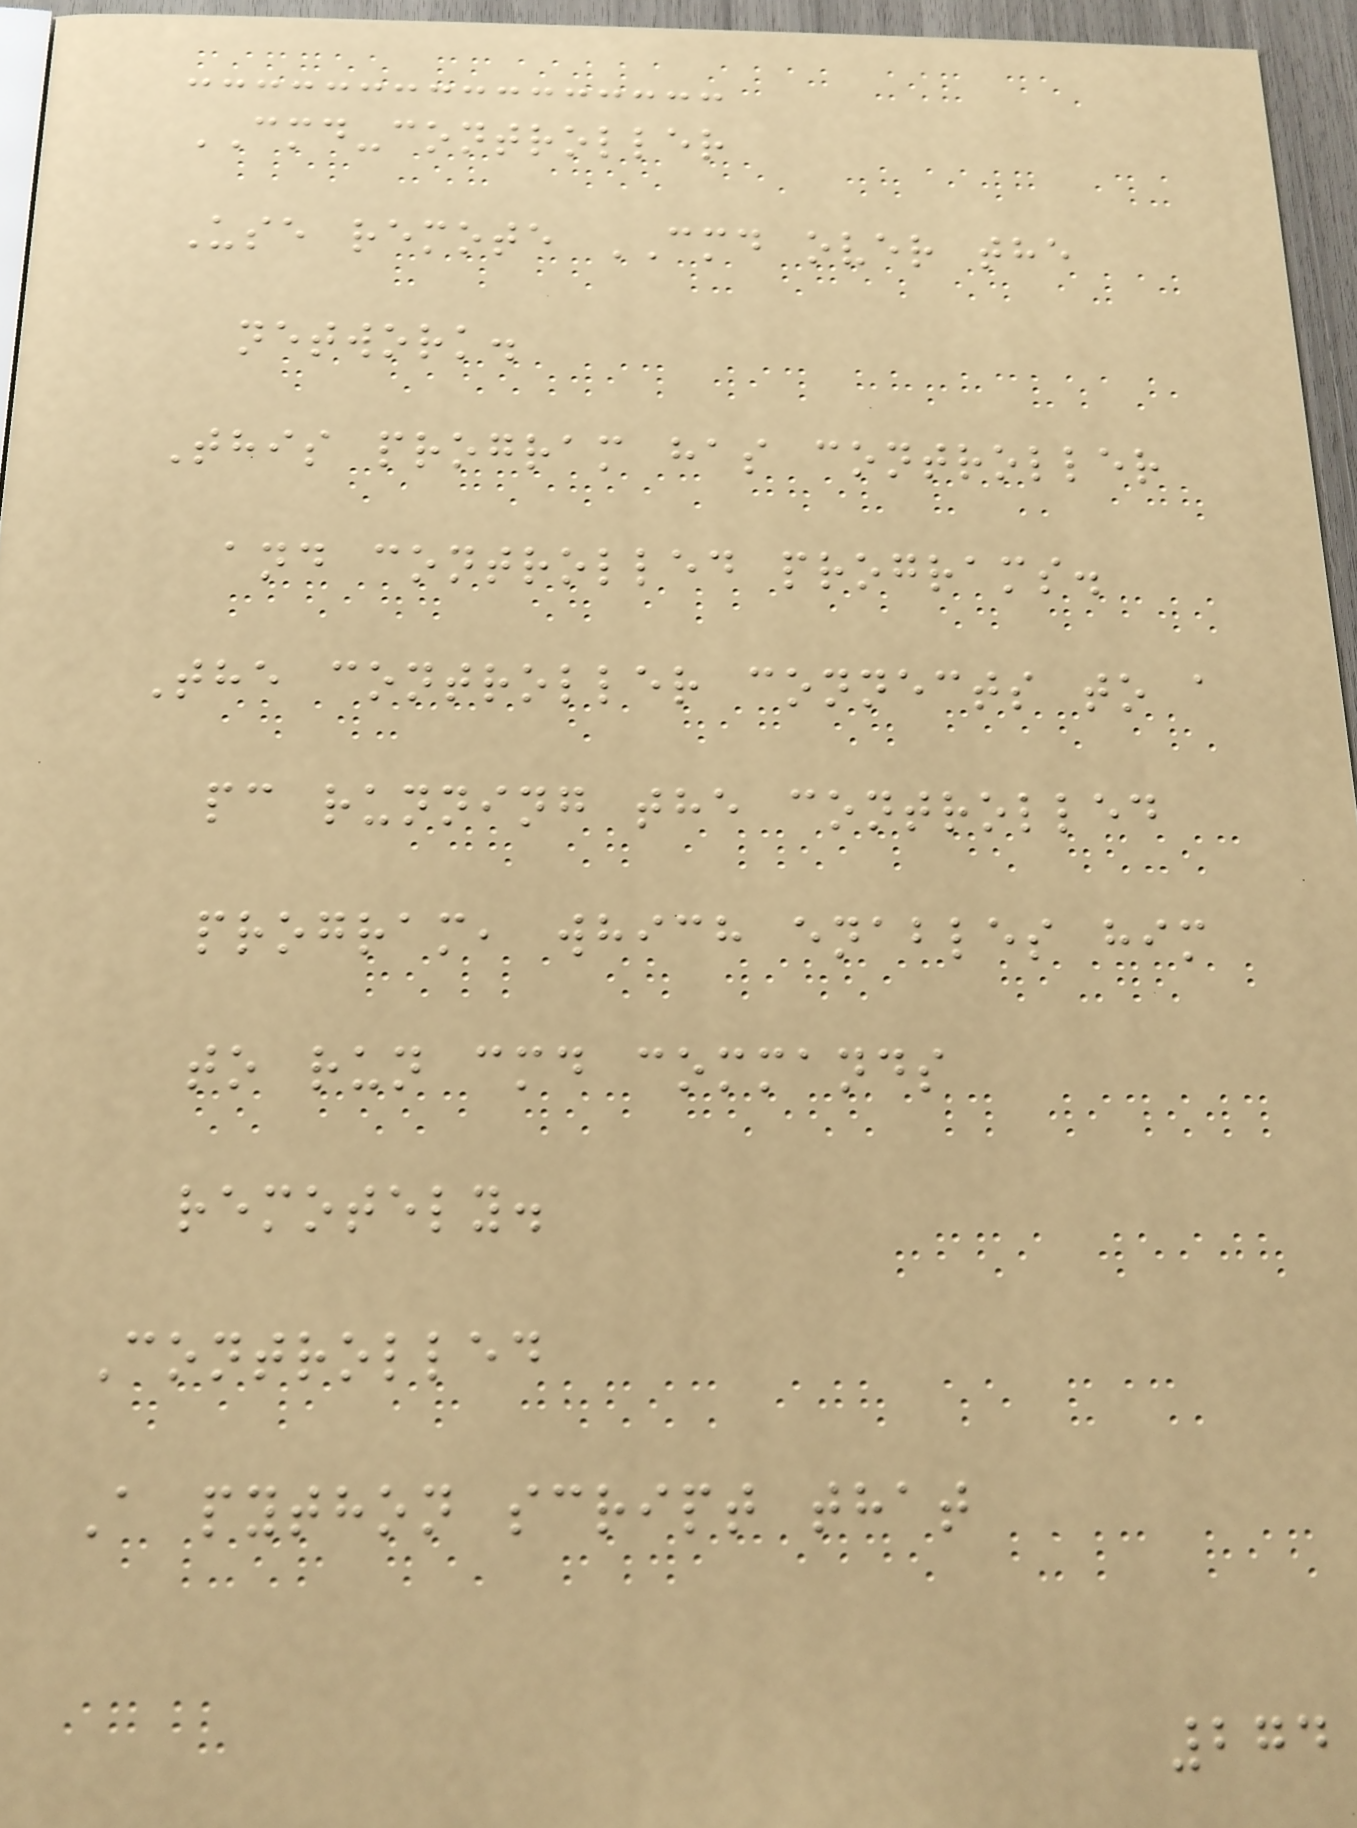CMD-controller
Use remote CMD over the
network.
This program has controller
and controlled programs.
The controller connects to a
pc running the controlled
program, which enables him
to run cmd commands
remotely.
Controlled
A python script that
274
